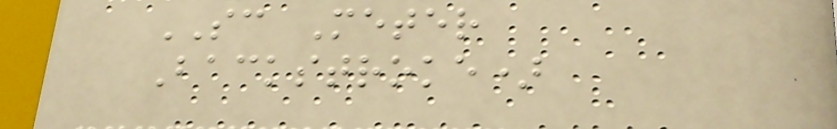SC Meter
Backstroke)
